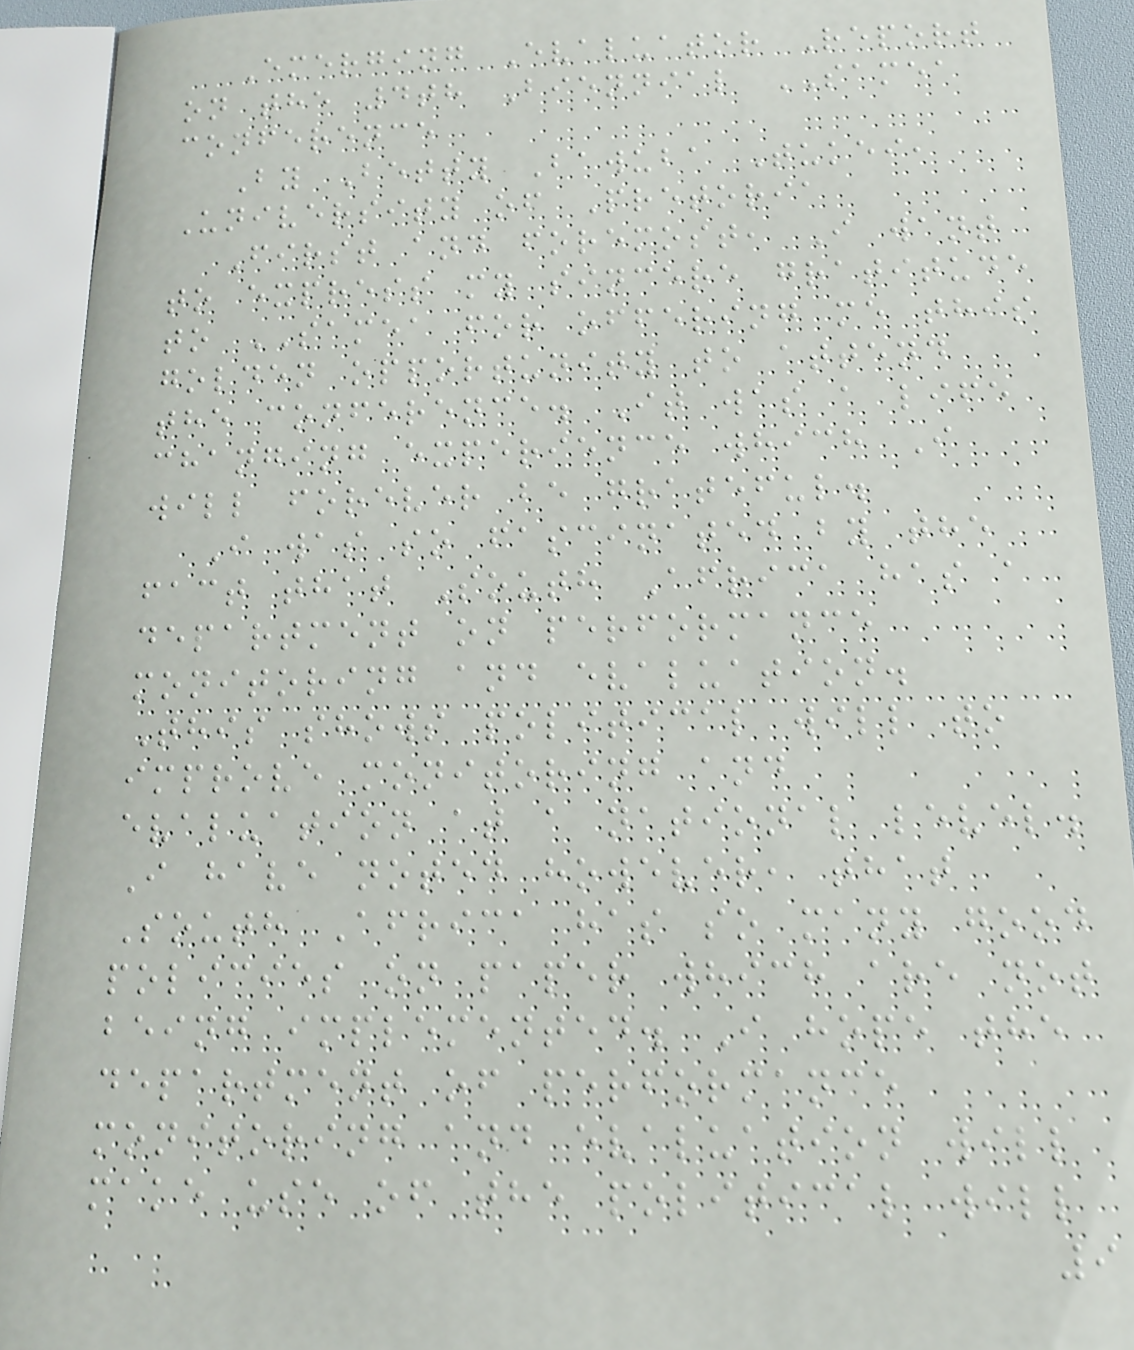Emerging Evaluator Report
on the 4th Biennial SAMEA
conference
By Betty Bawuba Tukei,
University of Pretoria
First and foremost, I want
to express my sincere gratitude
to SAMEA for offering me this
golden opportunity to attend
the conference. It was a life
changing experience which I
will forever be grateful.
I was so fascinated by the
fact that South Africa has a
department on performance
monitoring and evaluation.
This shows political will to
improve monitoring and
evaluation at a national level.
I have noted however, that
South Africa has so many good
policies on paper which are not
being implemented. I hope the
department of performance
monitoring and evaluation will
make use of the political will
9
